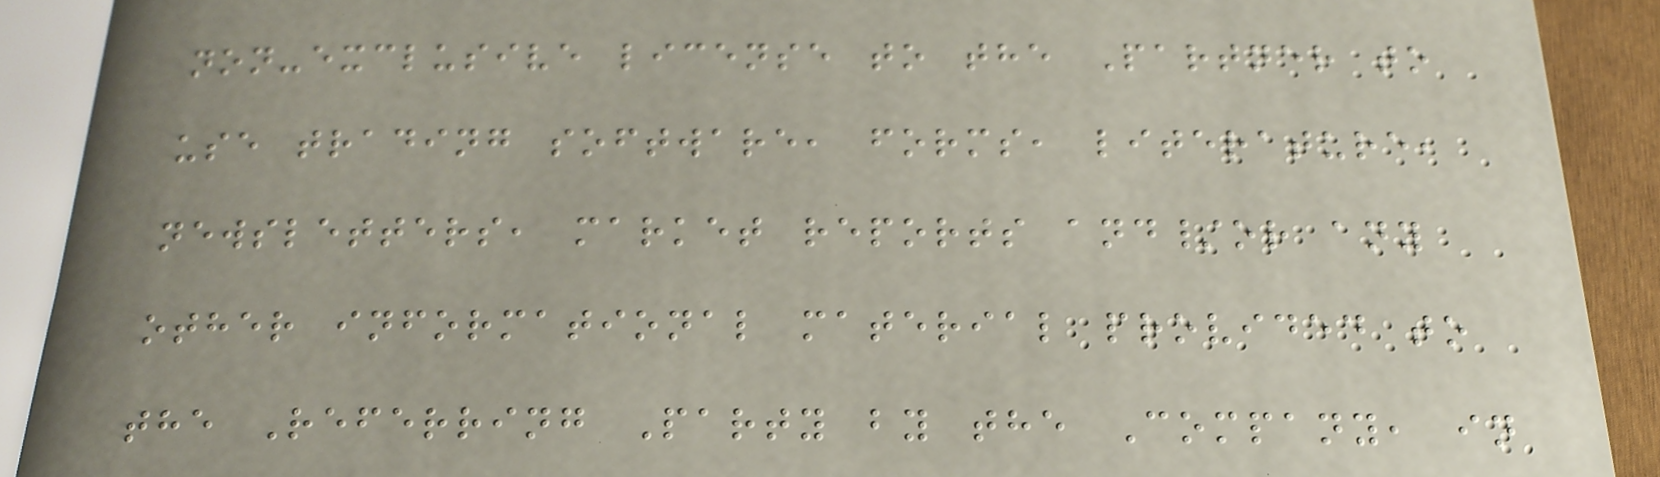non-exclusive license to the Partner to
use trading software, forms, literature,
newsletters, market reports and/or any
other informational material provided to
the Referring Party by the Company, in
